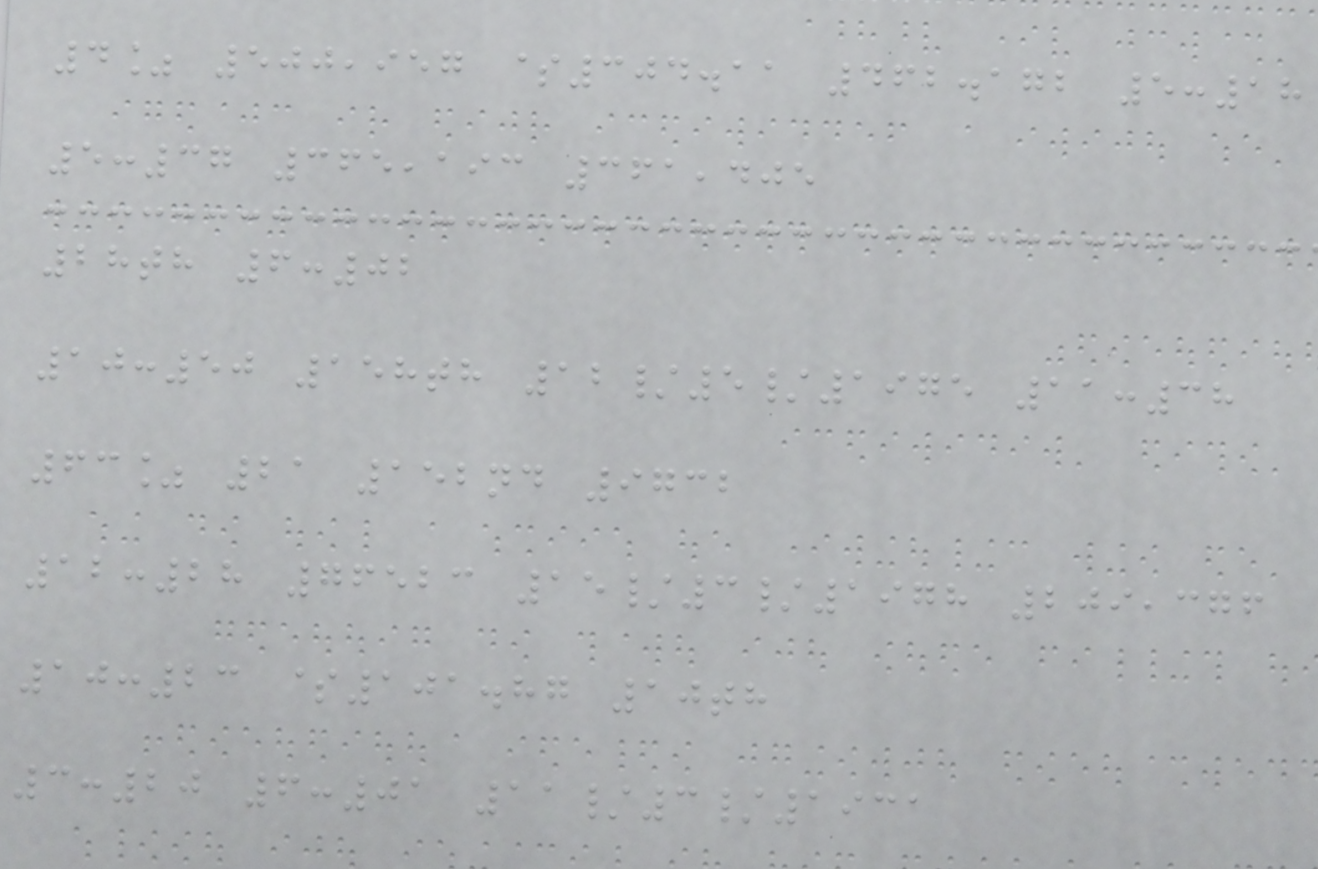4% 500,957 $304.11 462.172 5:18
5:37 365,193 361,405
28th 6:02
10:50 158th 12/5/1975 11:38
63% 21 152nd 9732
12:28 76523 15/3/1978 209,376
10:23 $101.87 10th
3:20 6:01 11/3/1931
